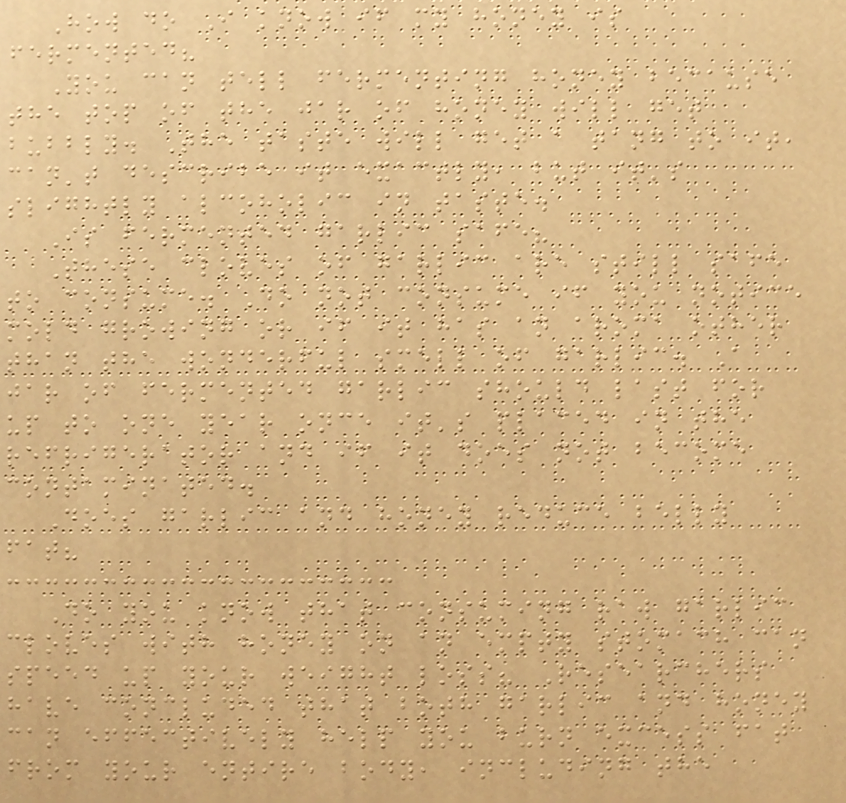How do I know if my honey is
fermented?
You can tell fermenting honey because
the top of the jar of honey will get
bubbly. The taste will get a tang to it,
can't describe it exactly, but it's
slightly alcoholic in taste.
Is fermented garlic safe?
These cloves of garlic are still safe
to consume. Do not consume if you notice
mold growing or if it has an aroma other
than the wonderful smell of garlic. A
jar of fermented garlic should last for
up to one year once it's placed in the
refrigerator and if it does not become
contaminated.
Does garlic and honey reduce belly
fat?
Do you know that consuming raw garlic
cloves with honey on an empty stomach can
speed up your weight loss? Researchers
have concluded that both garlic and honey
can effectively help you burn excess fat
from your entire body, including the
